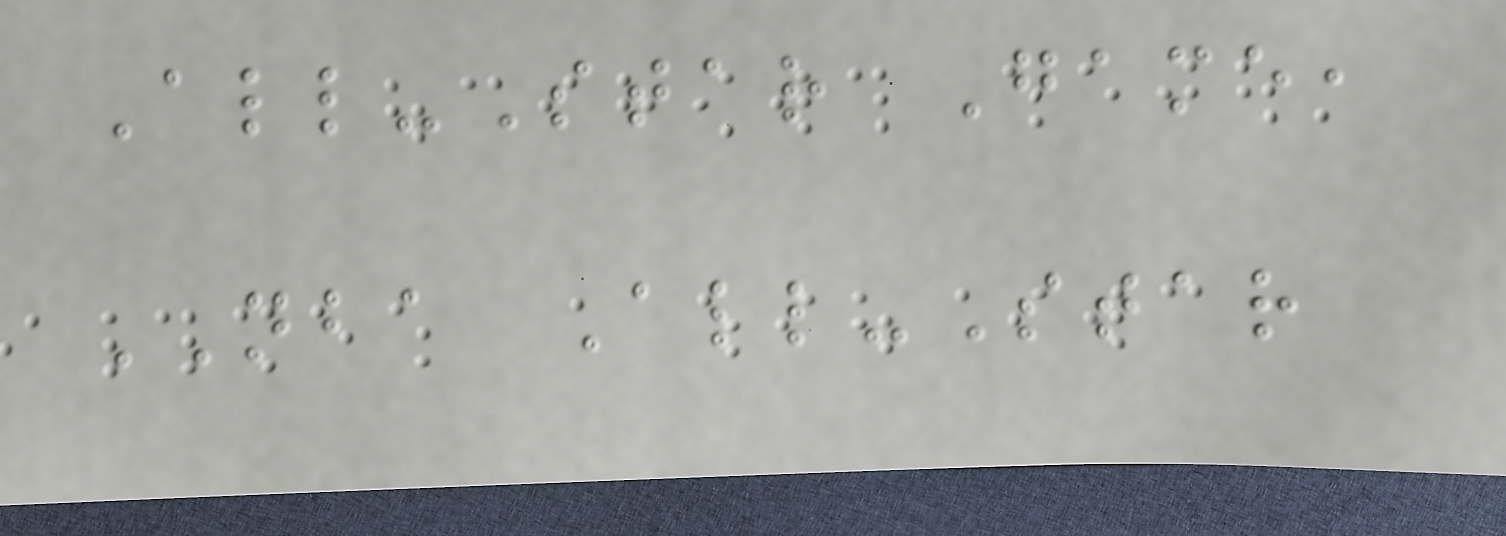All-Star Game,
NBA All-Star
